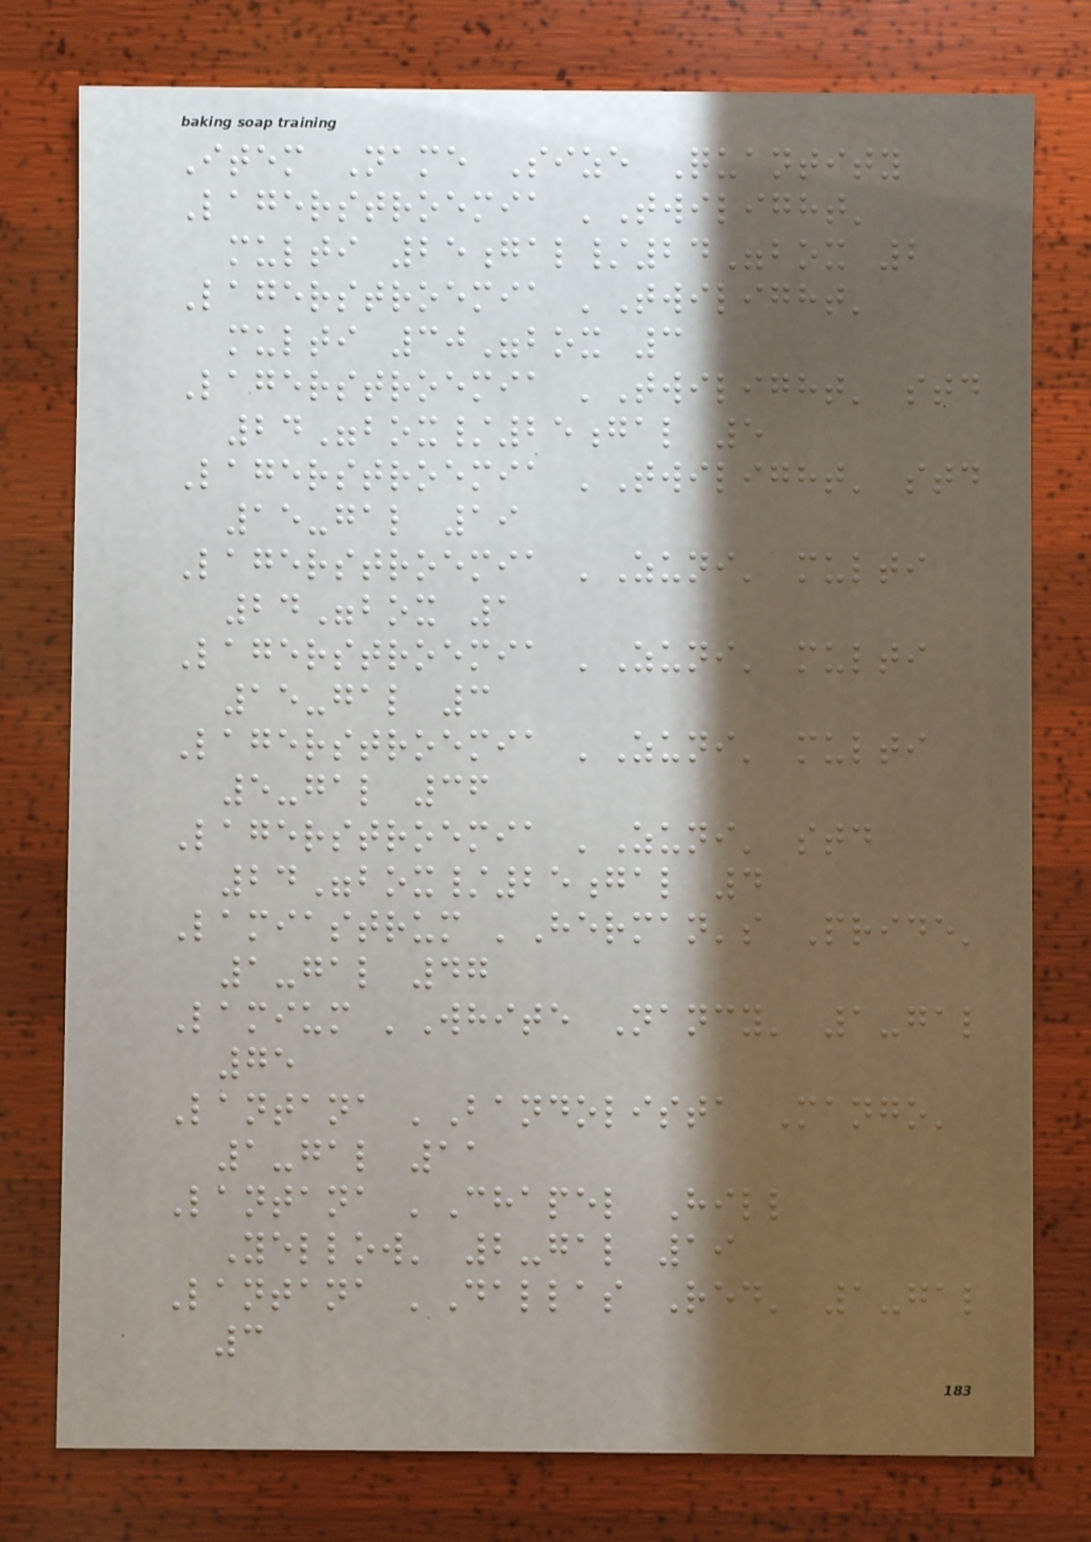Item Name Size Quantity
Lagerstroemia 'Twilight'
multi 25gal/24"box 2
Lagerstroemia 'Twilight'
multi 30"box 3
Lagerstroemia 'Twilight' std
24"box/25gal 5
Lagerstroemia 'Twilight' std
15-gal 19
Lagerstroemia 'Zuni' multi
24"box 1
Lagerstroemia 'Zuni' multi
15-gal 3
Lagerstroemia 'Zuni' multi
5-gal 36
Lagerstroemia 'Zuni' std
24"box/25gal 4
Lamiastrum 'Herman's Pride'
1-gal 47
Lamium 'White Nancy' 1-gal
75
Lantana 'Bandolista Mango'
1-gal 11
Lantana 'Chapel Hill
Yellow' 2-gal 19
Lantana 'Dallas Red' 1-gal
3
